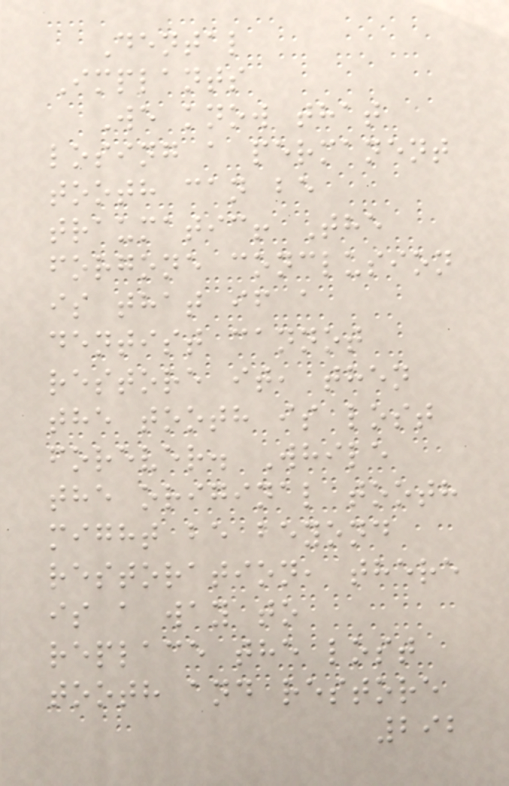Dental
Implants
We know that
losing a permanent
tooth can be
traumatic! The
forgone conclusion
is that if a
dentist cannot
restore it, then
the tooth is lost
forever. While
the original tooth
might be beyond
restoration, there
is a way to
replace the lost
tooth and restore
292
